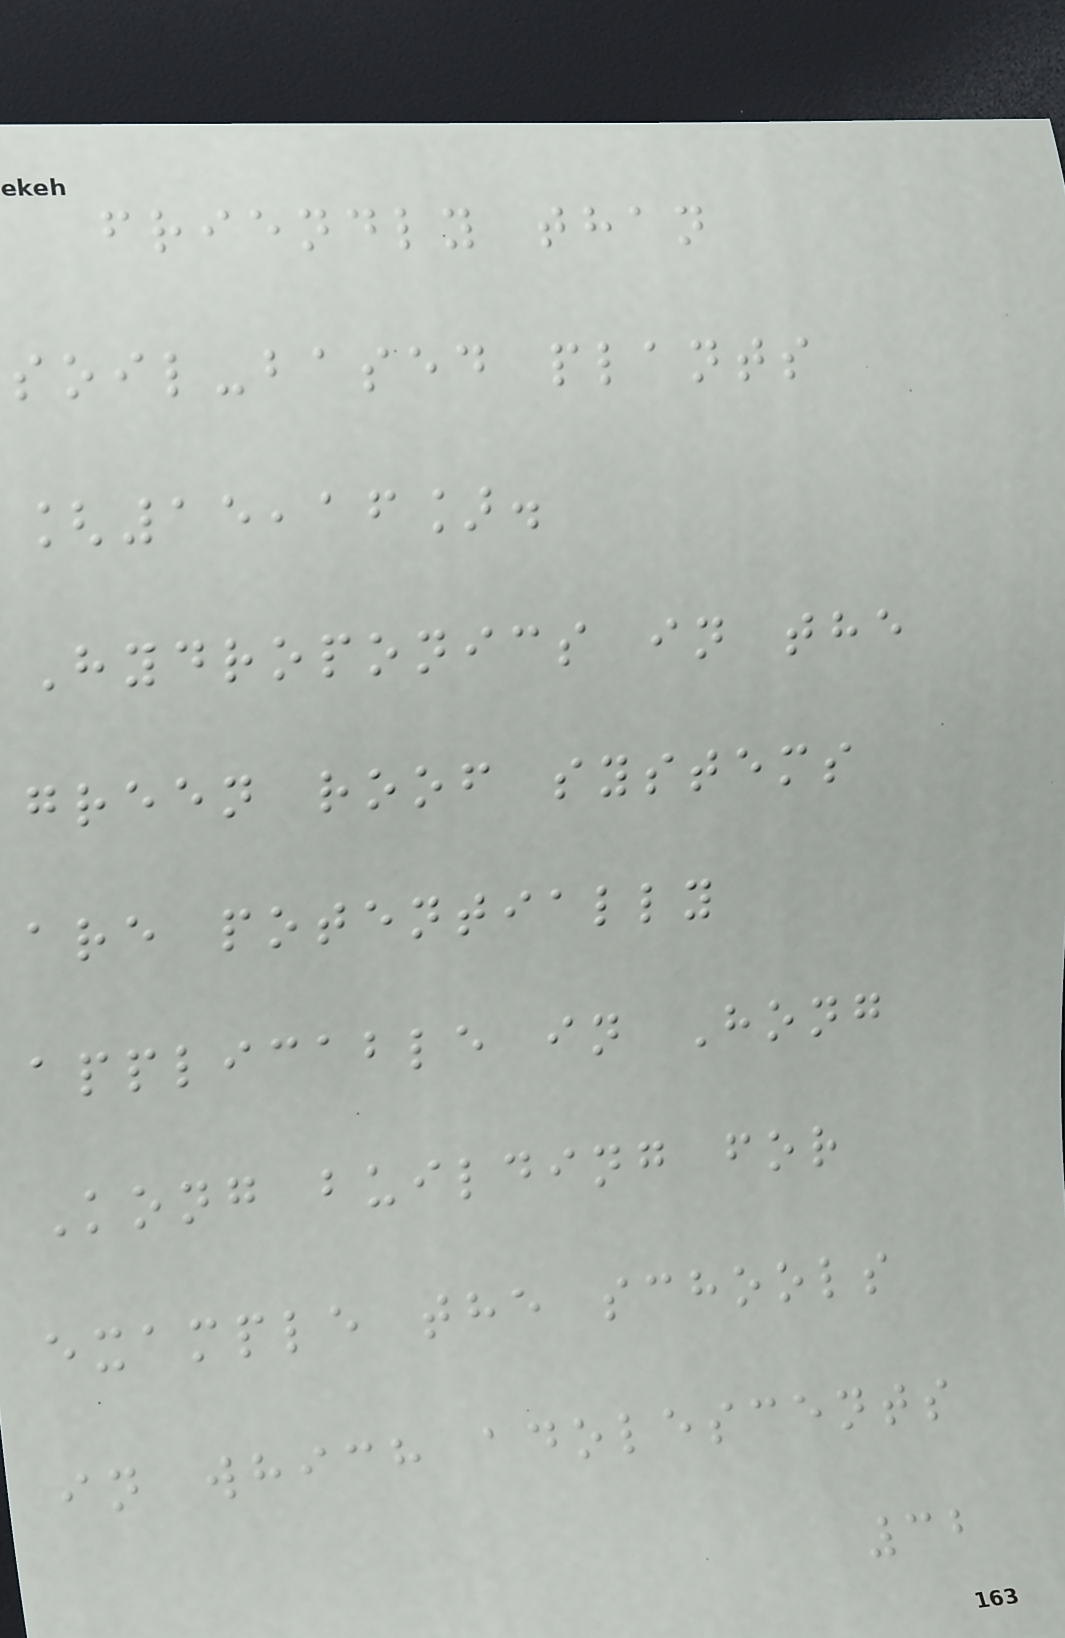friendly than
soil-based plants
[15,16].
Hydroponics in the
green roof systems
are potentially
applicable in Hong
Kong building for
example the schools
in which adolescents
32
